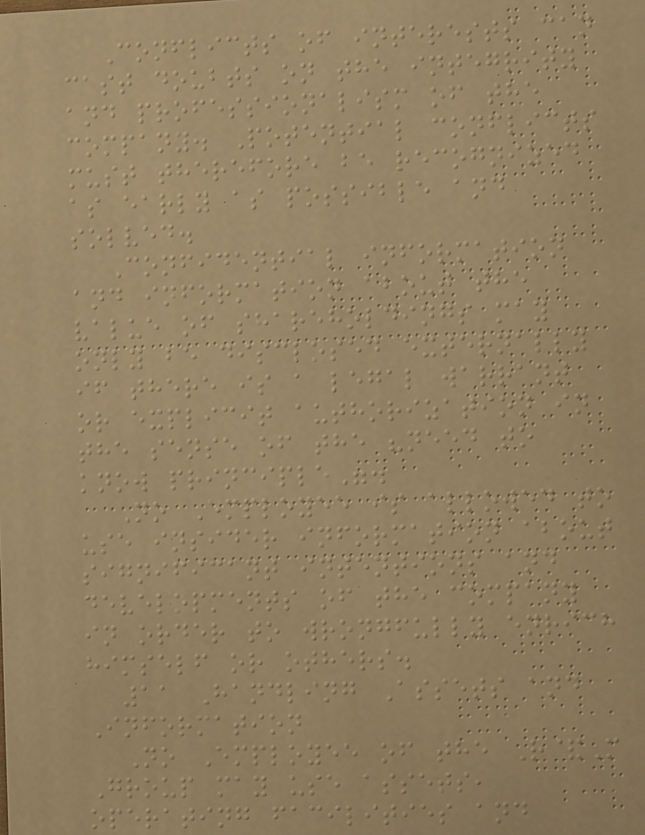Conflicts of interests can
cast doubts on the integrity
and professionalism of the
company. Potential conflicts
must therefore be recognized
as early as possible and
solved.
Confidential information
and information about the
value of shareholdings may
only be disclosed externally
if there is a legal warrant
or explicit authorization in
the sense of the "need to
know principle".
No Employee is allowed to
use insider information about
significant intentions and
developments of the company
in order to wrongfully enrich
himself or others.
11 Handling Assets and
Information
No Employee of the R&M
Group may use assets,
operating facilities and
